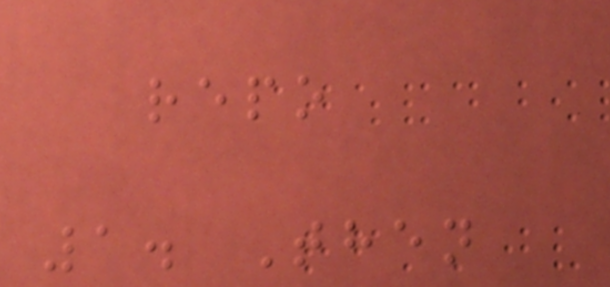repo
1. Then
